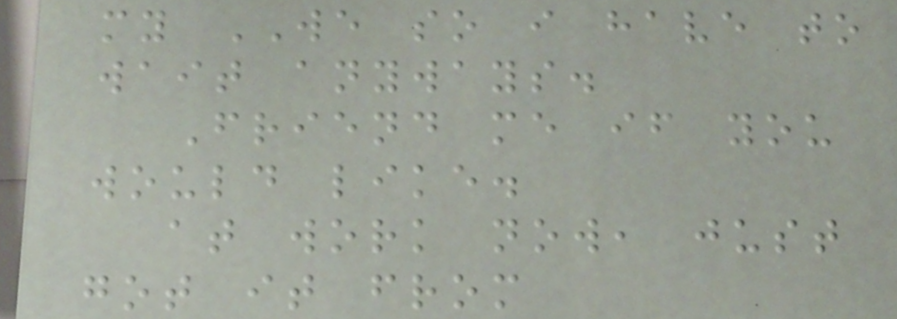my WE so i have to
wait anyways.
Friend me if you
would like.
at work now, just
got it from
